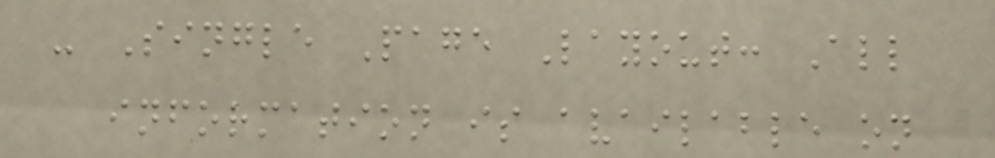- Single Page Layout: All
information is available on
